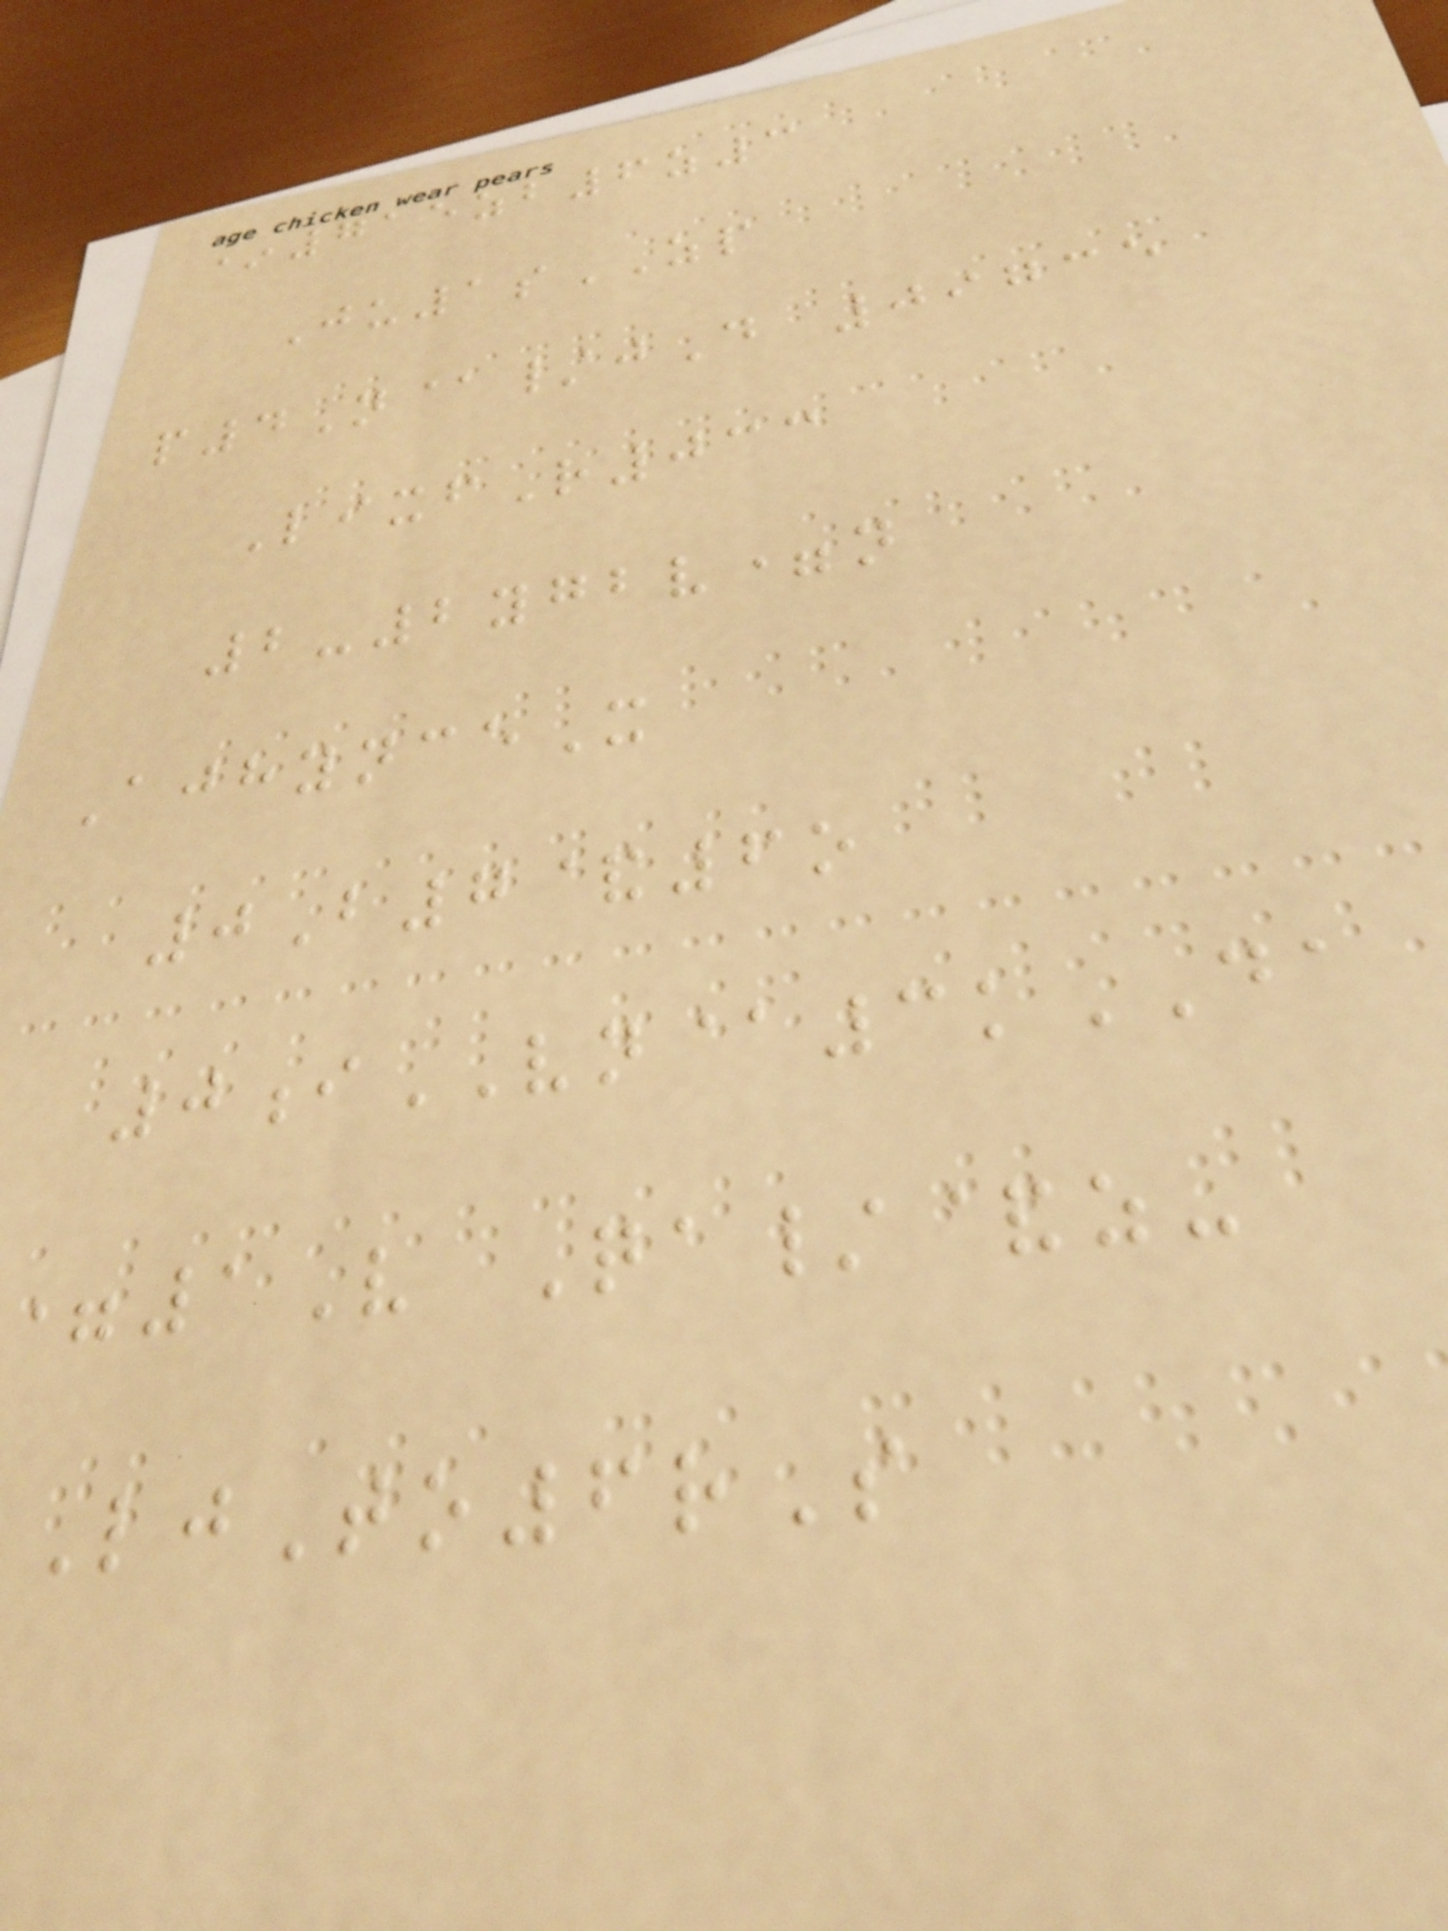*715zb6z3
Ju1sZP
p4N@/jD 09735
LixfR033
2-2ygbv=n
AjhynceX
0B7&6o
0iVN@3kDA
1V Qa/&z-
LjTo6rS
